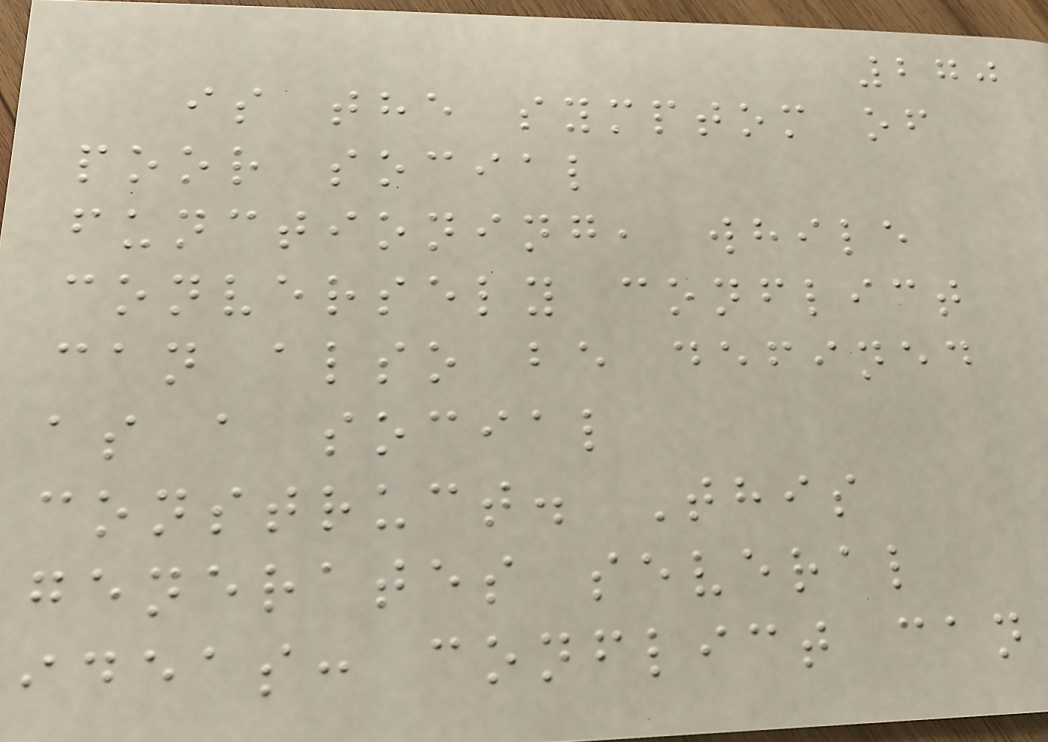270
is the symptom of
poor social
functioning, while
conversely conflict
can also be defined
as a social
construct. This
generates several
ideas: conflict can
